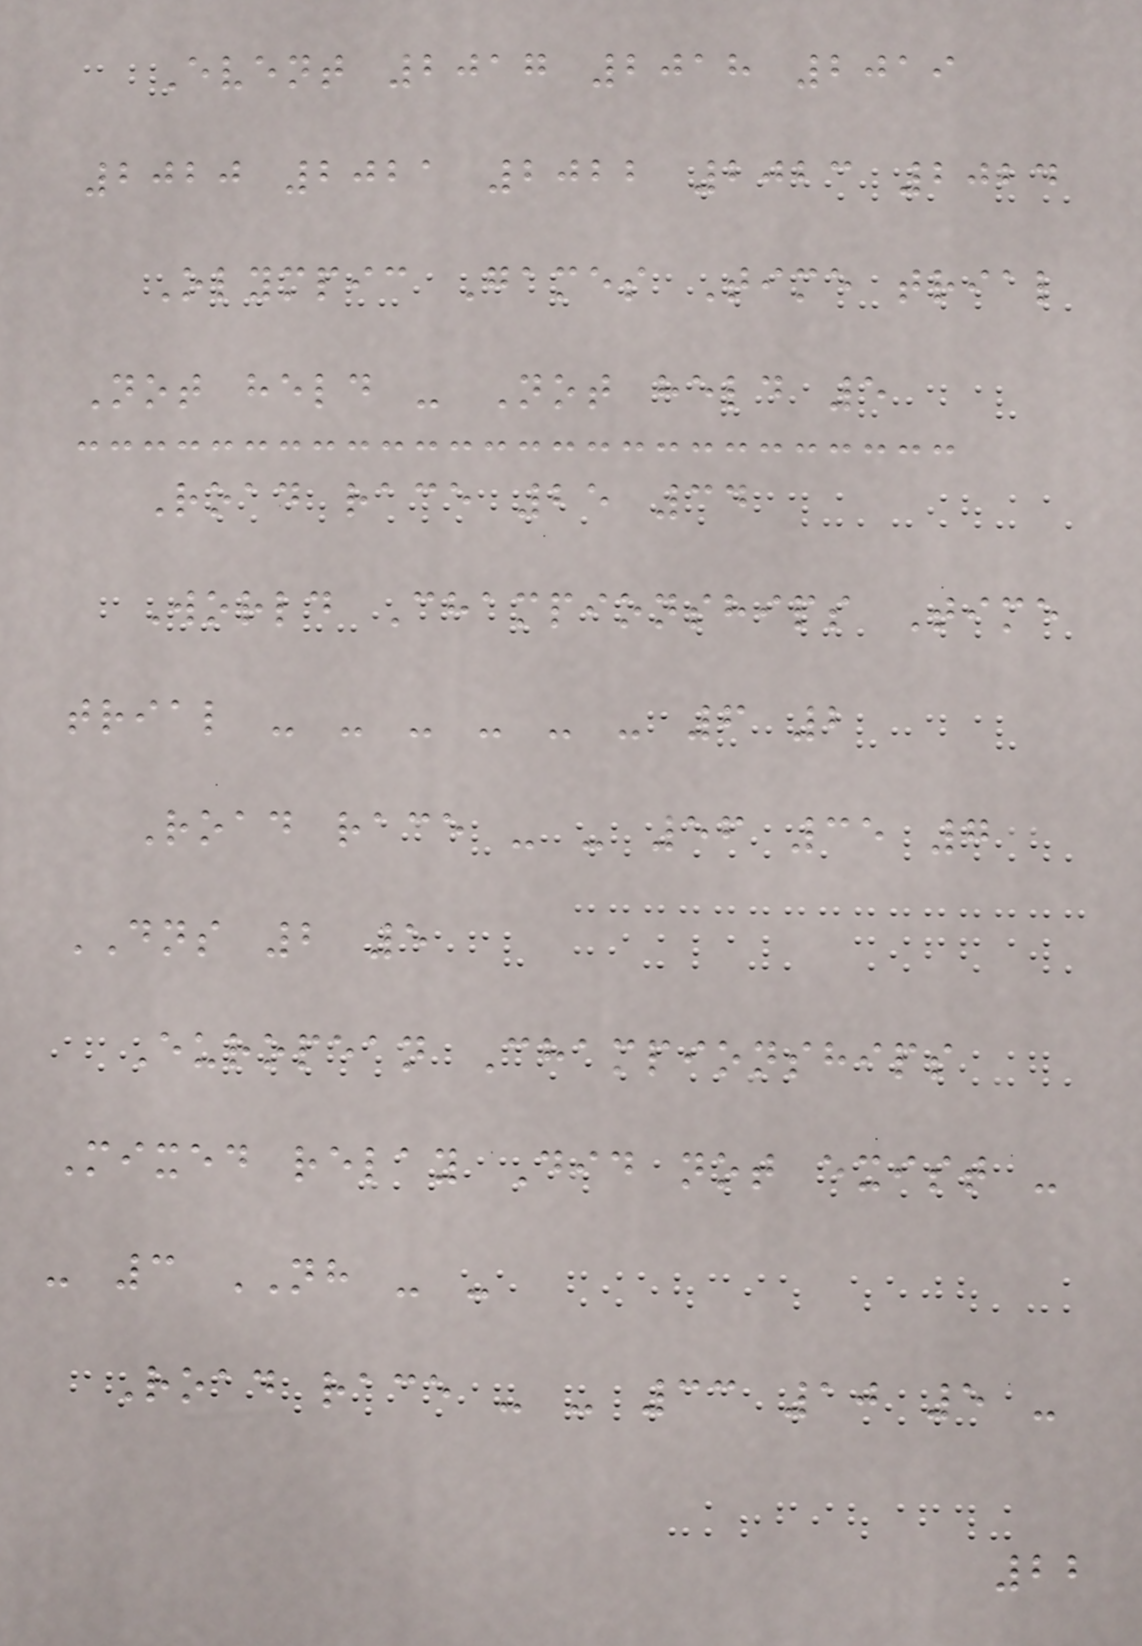Event 2017 2018 2019
2020 2021 2022 2023 2024
Olympic Games Time trial
Not held - Not held 5
Road race 25 34
World Championships Time
trial - - - - - - 6 2
Road race - - 56 35 7
DNS 2 5
European Championships
Mixed relay Did not exist -
- 3 NH - -
Road race - - 33 10 5 -
22
